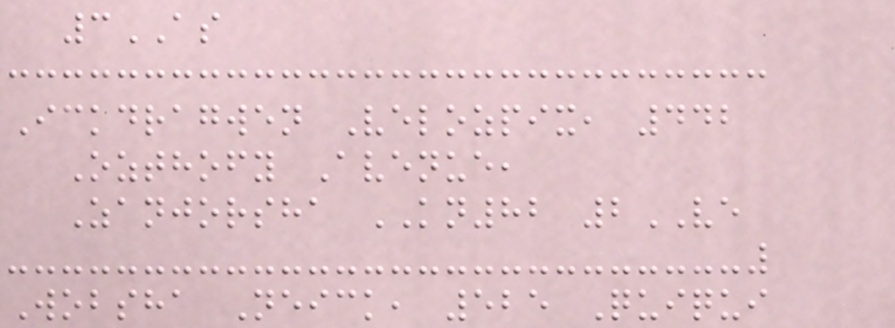3AS
Ickdragwen Velozpix, 442
Ozthofy Avenue,
Zanjorsha KN82 2VE
Wobsha Neick, 525 Quiqui
